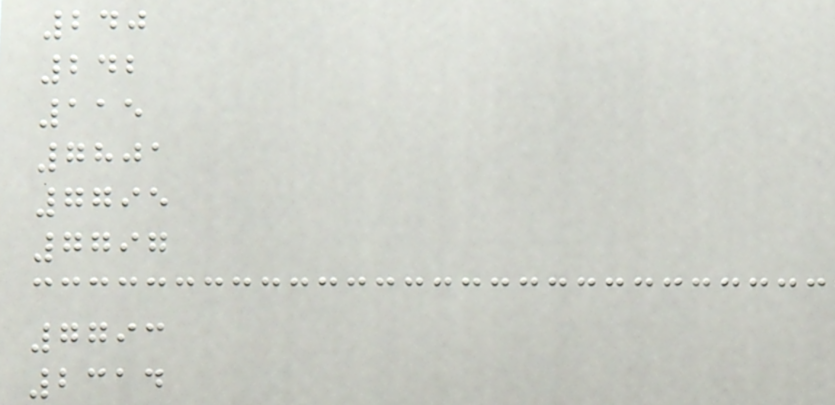240
242
115
7801
7795
7797
7793
2314
